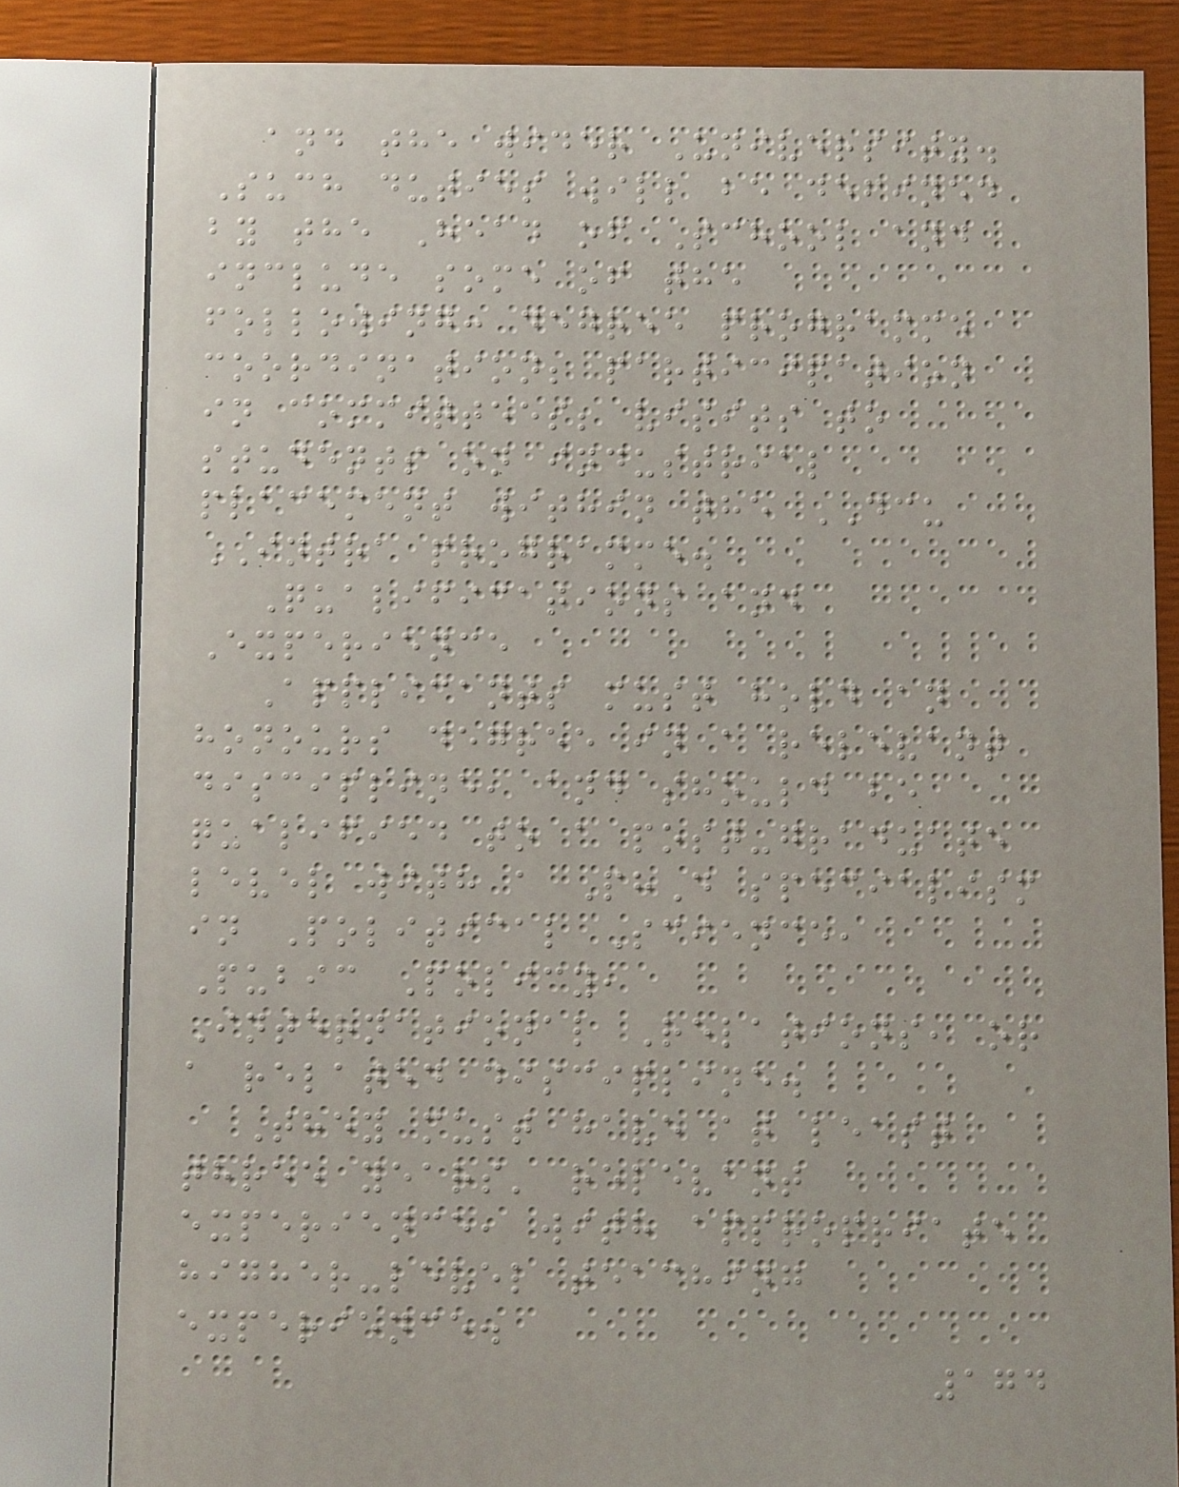and the wider University.
Such duties will be defined
by the Head of School and
include some of the
following: degree programme
coordination; participation
in committees; visits to
students on industrial
placement within the DCU
INTRA programme.
Qualifications and
Experience
Applicants must hold an
honours degree in a relevant
discipline, and should be
qualified to a post-graduate
level with a PhD specialism
in Political Science,
Pubic Policy,
International Relations, or
a related discipline.
They must have at least
three years' relevant
experience, with appropriate
higher-level teaching
experience.
174
